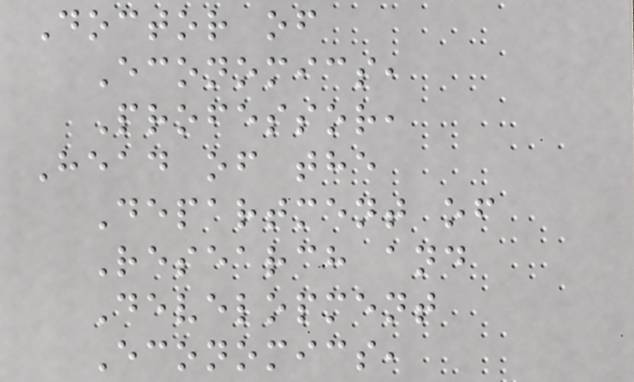Doctor of
Economics,
Professor,
Head of the
Department of
Research and
Development
Economics,
